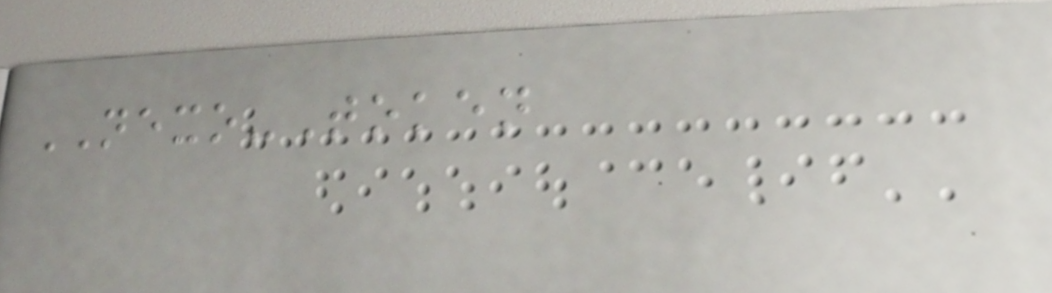NEXO-Token
